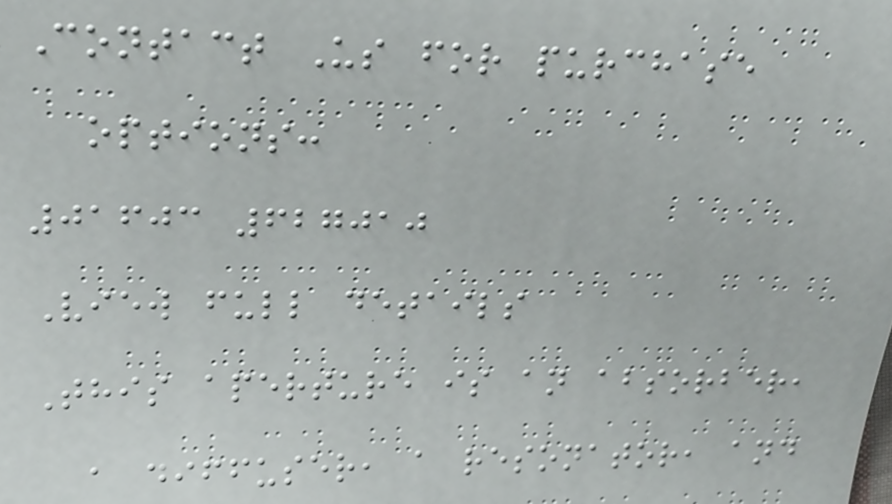Contact Us for purchase
options:
01603 627010
View full details
This aperture is an absorber,
a diffuser, a resonator, and
